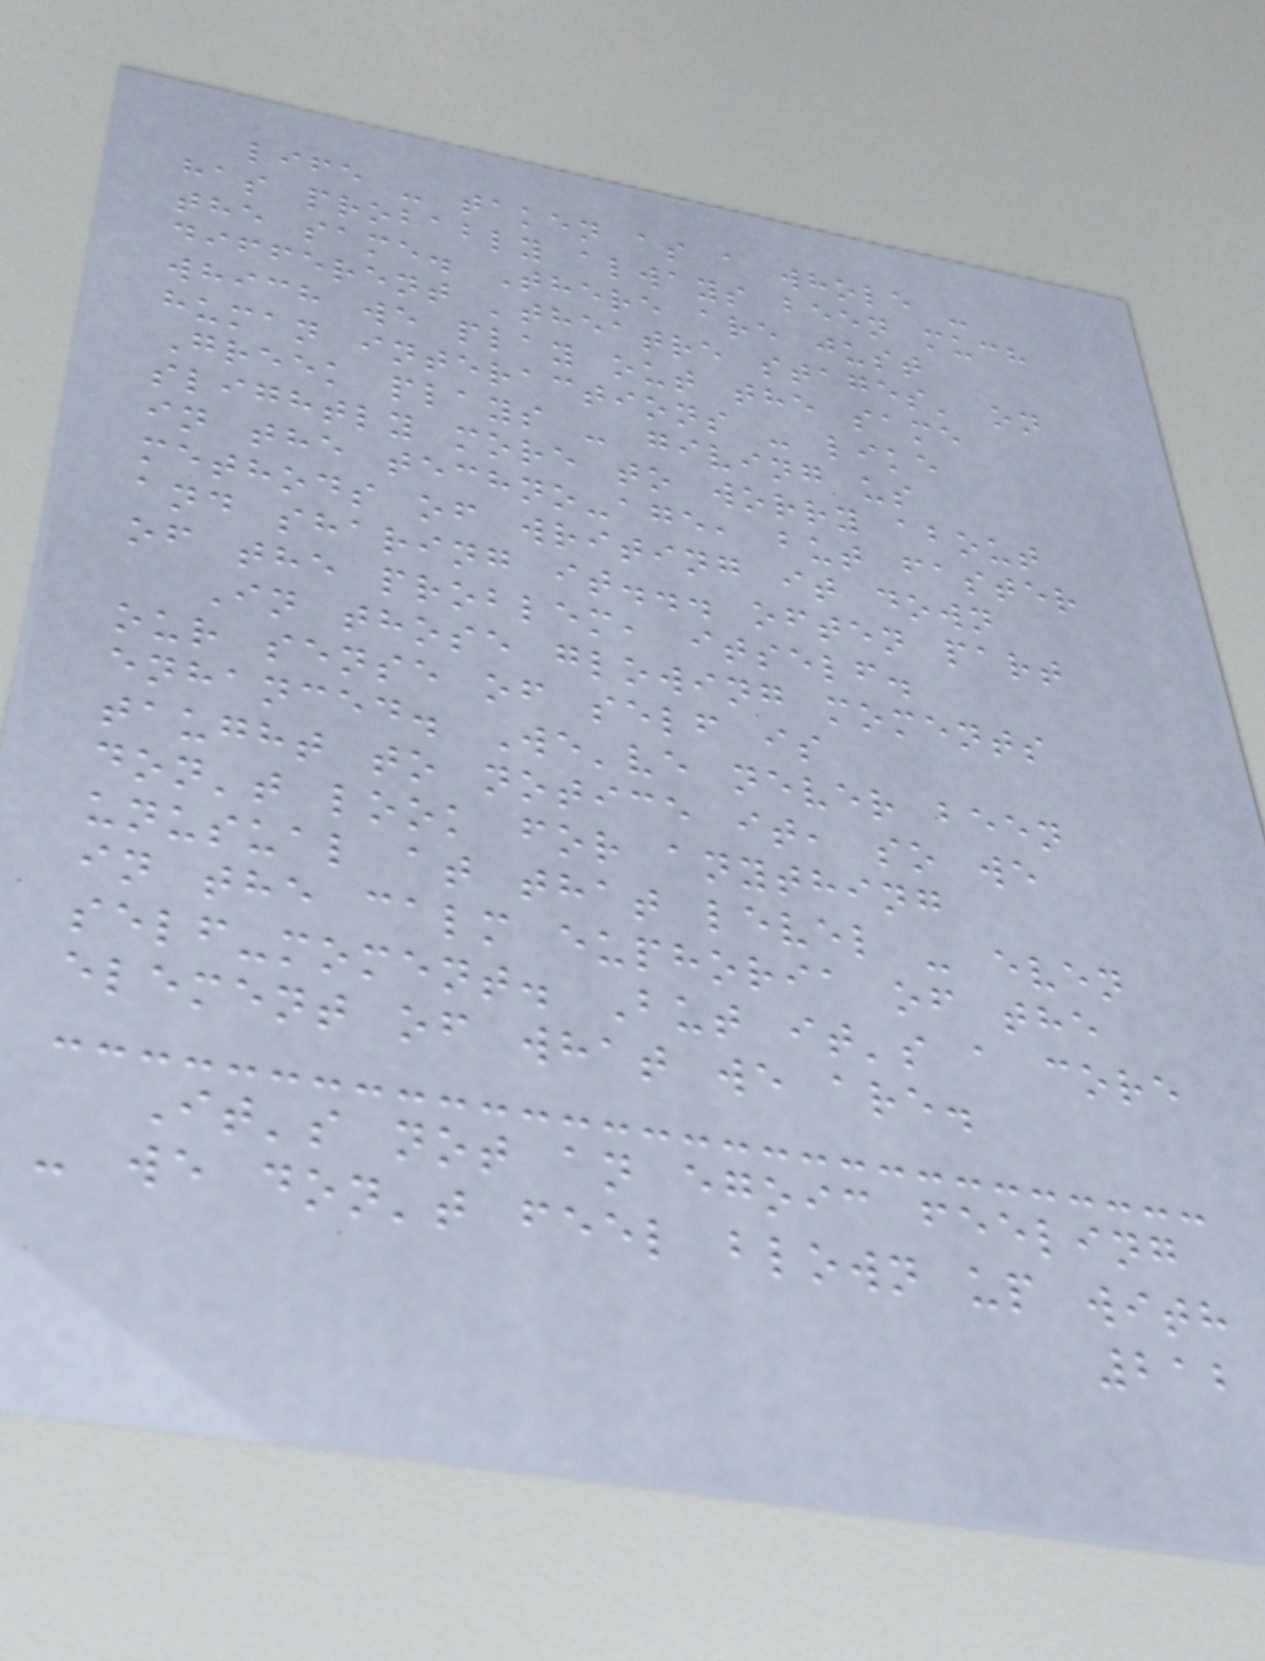life - taken as a whole -
has probably always been much
the same. There are just
different 'theatre stages' on
which we play out the same
human interactions - like
Greek plays - giving us
slightly more to worry about
in the techno-age, but faster
methods of writing it down
and sharing it... often part
of the problem, itself.
In those glowing moments
our sense of self is
enhanced. We've never been
taught to notice it, so we
don't look for anything
unusual at that level - even
in the calm euphoria of the
self-moment. But it's a core
element of what we are.
It's not an egoic feeling
- we don't feel blown up with
212
